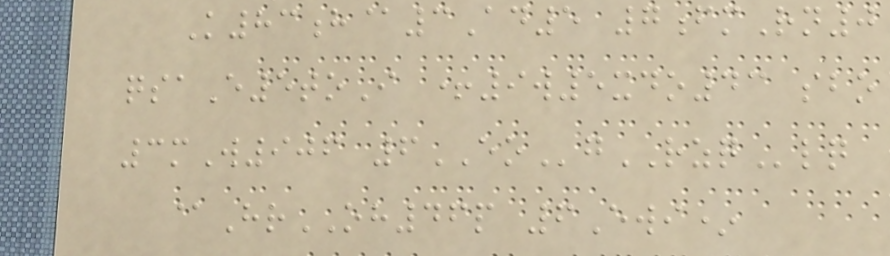K83h@3Ad5 7fmRn0
qsaE5toI +9w5xdo43 sbo
3mW906 6EOgRZQlq
@HrOH46p 6Ewi*
